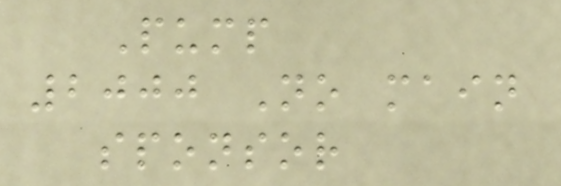Pump
2000 No main
sponsor
